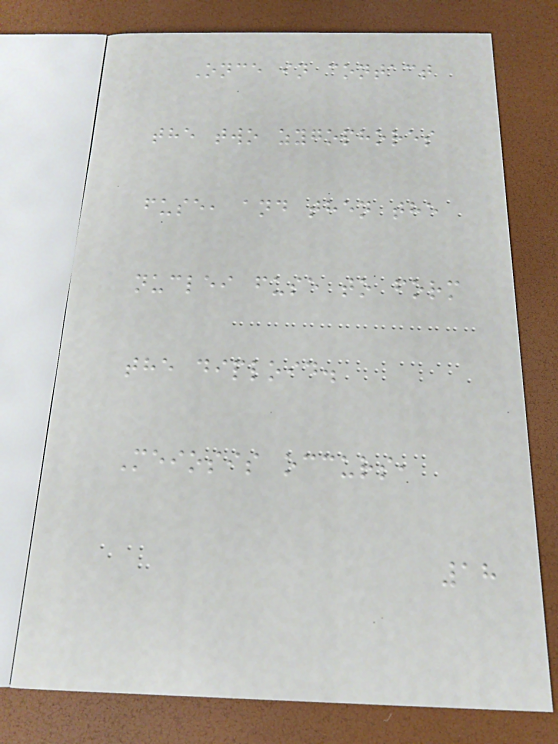Once in contact
the two zygophores
fuse, and then the
nuclei fuse to form
the diploid.
Meiosis occurs,
18
